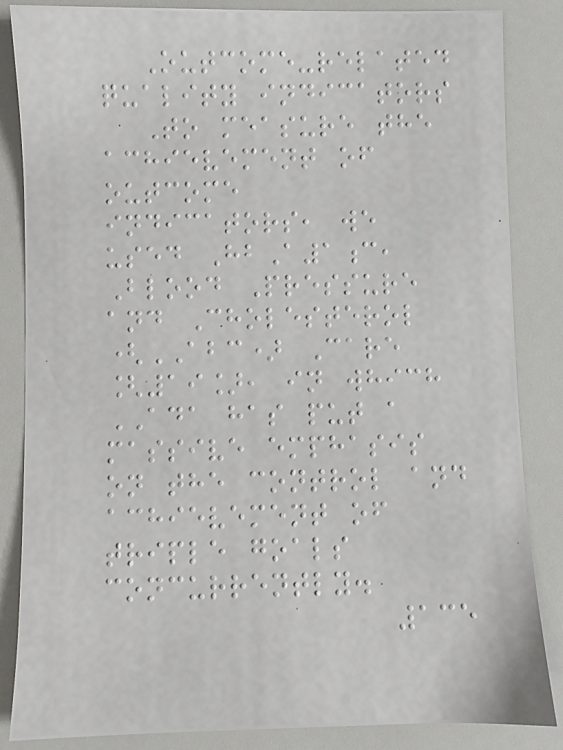Outcome-related
quality indicators
To measure the
achievement of
outcome
indicators, we
used HbA1c,
Blood Pressure
and Cholesterol
(ABC) Care
[19], in which
ADA has put a
massive emphasis
on the control and
achievement of
triple goals
concurrently.
135
